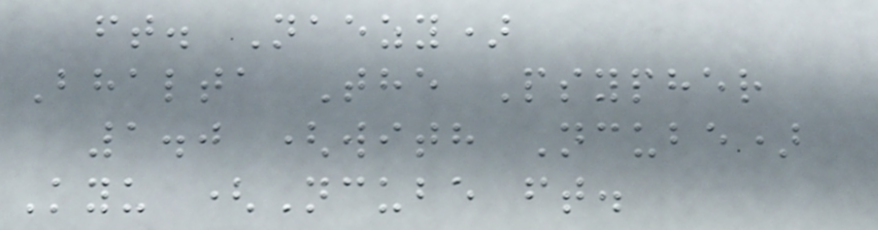ft. Naezy)
Bhalta The Psypher
1.0 (with Ncube)
Kyu (Ncube ft.
